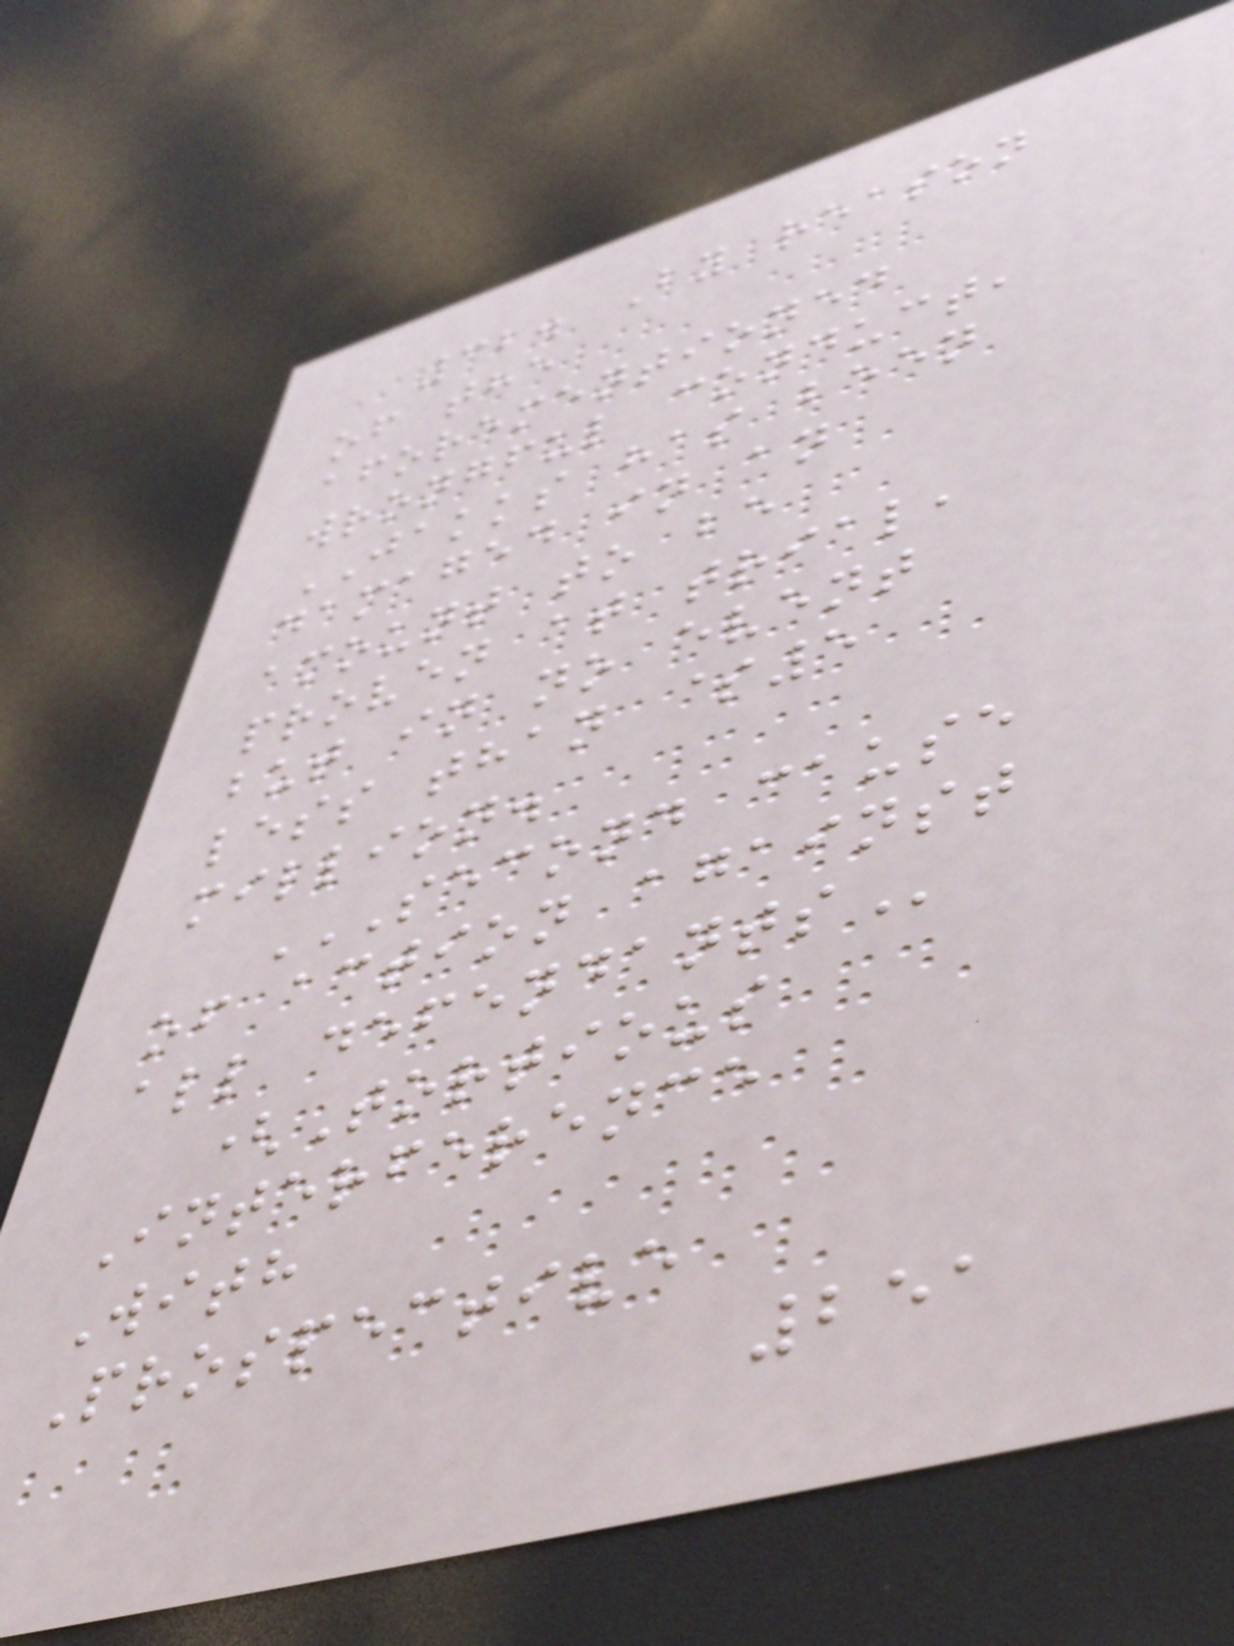32. By reason
of the
aforementioned
wrongful conduct,
JAKKS has been
damaged in an
amount to be
proven at trial,
but in no event
less than $5
million.
SECOND CAUSE
OF ACTION AGAINST
ALL DEFENDANTS
(Tortious
Interference
With
Prospective
251
